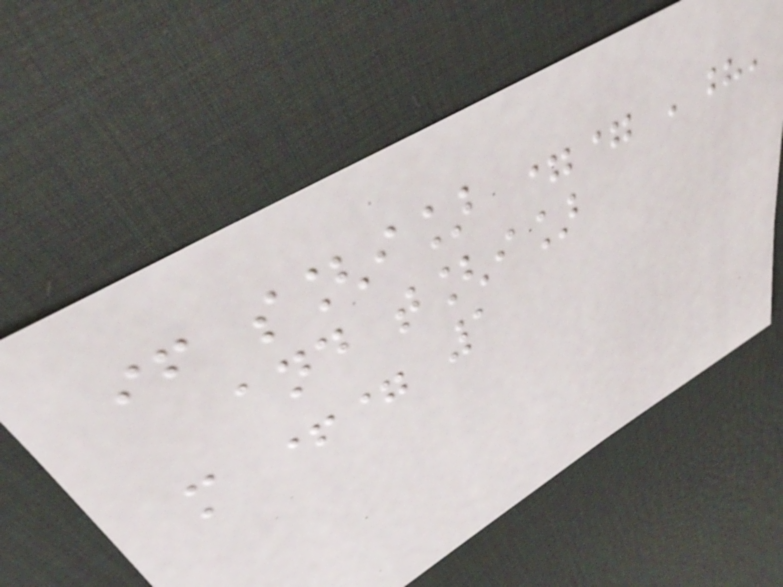if s[i] == '?'
and t[i]
m += 1
